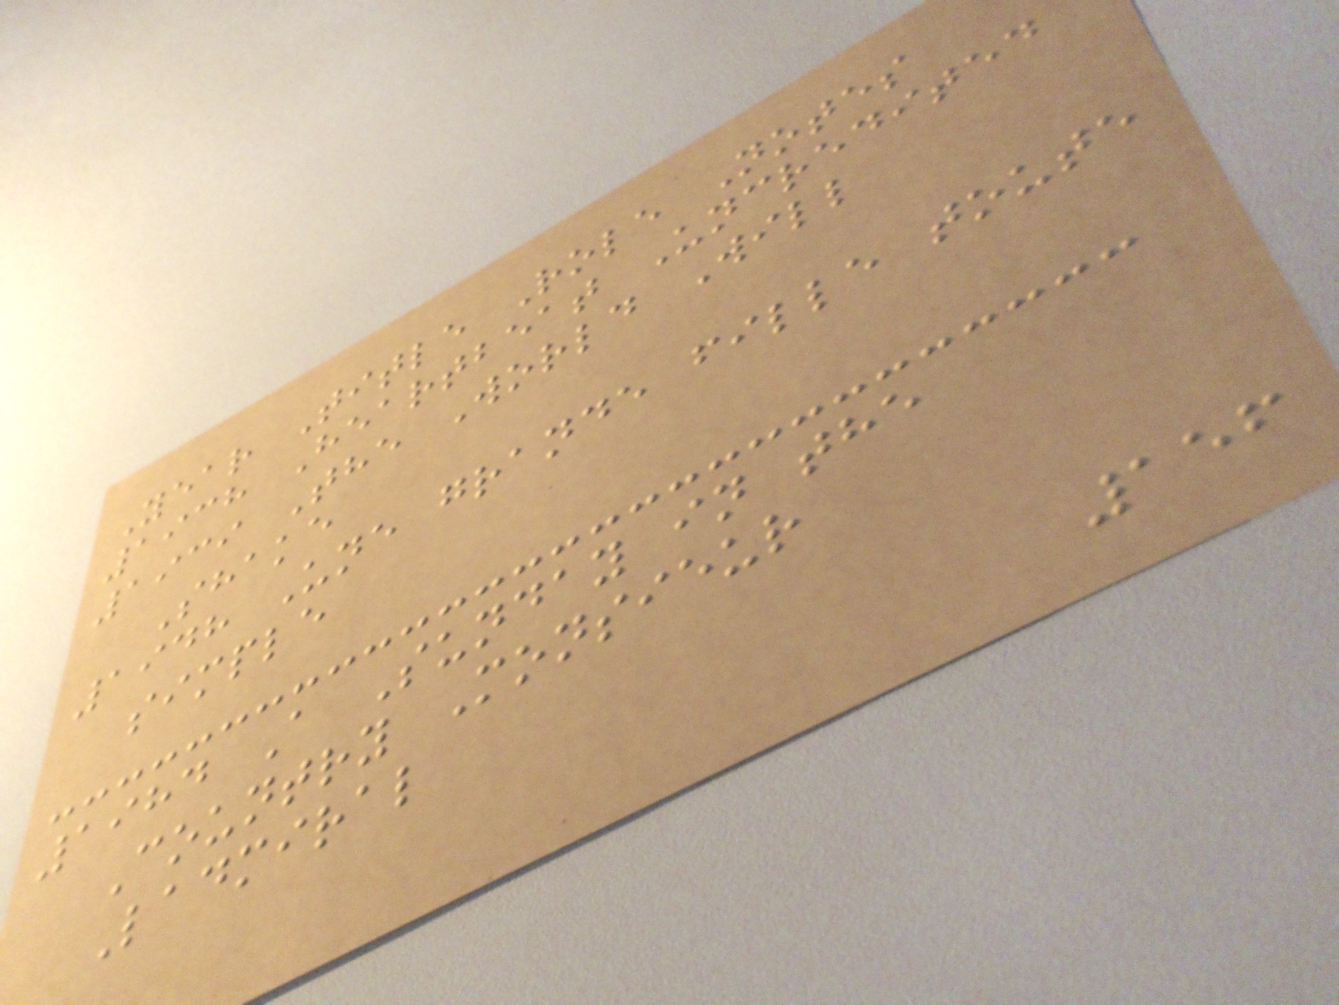Year Title Role Notes
1938 Heartbeat Uncredited
1939 The World Will
Shake
1948 Une grande fille toute
simple
1984 A Sunday in the
Country Monsieur
Ladmiral
156
